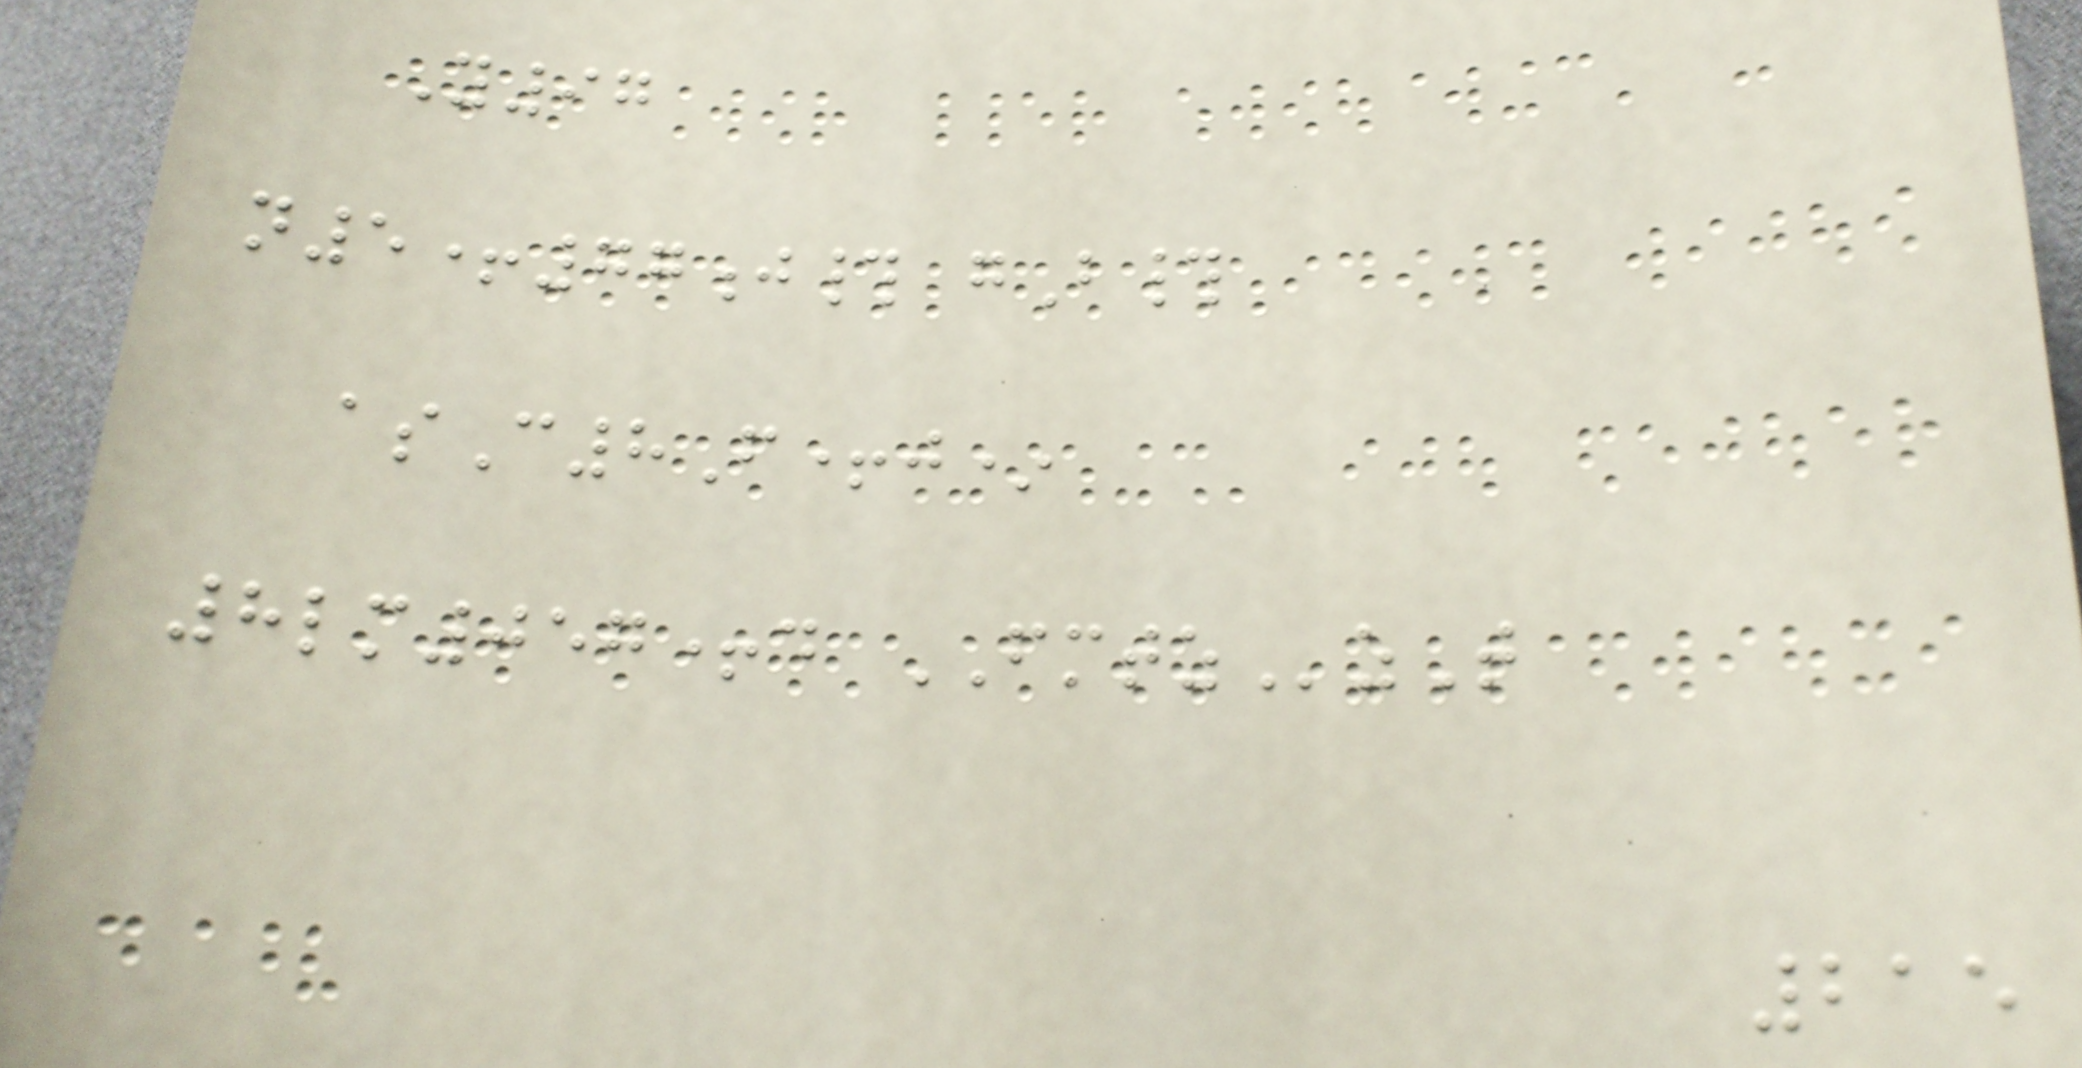Y97
n5+77j# gB#
asC8F+j*
8lm057+d FMTZzT
215
